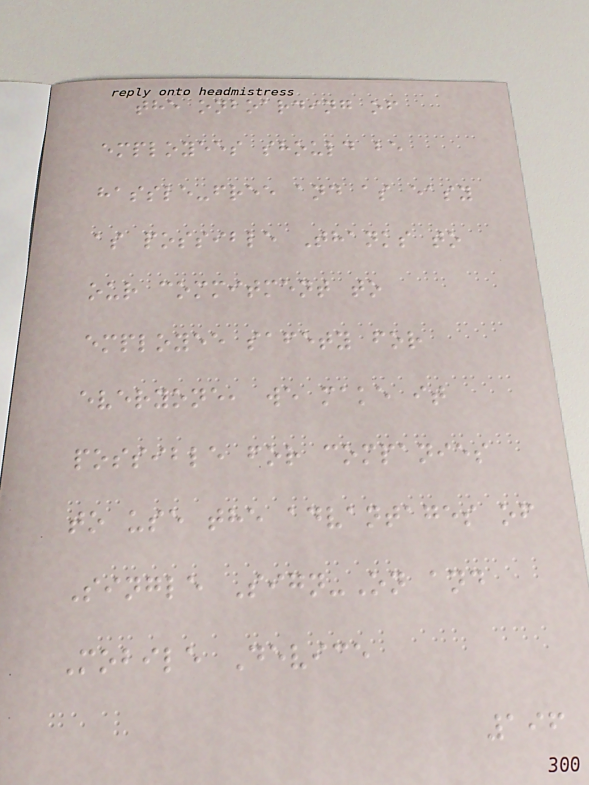the onboarding of
employees should be
hassle-free and as easy
as possible Thanks to
our commitment to
employee safety for
everyone, we make it
possible for companies
to use the advantages of
Single Sign-On and
Mobile Device
196
